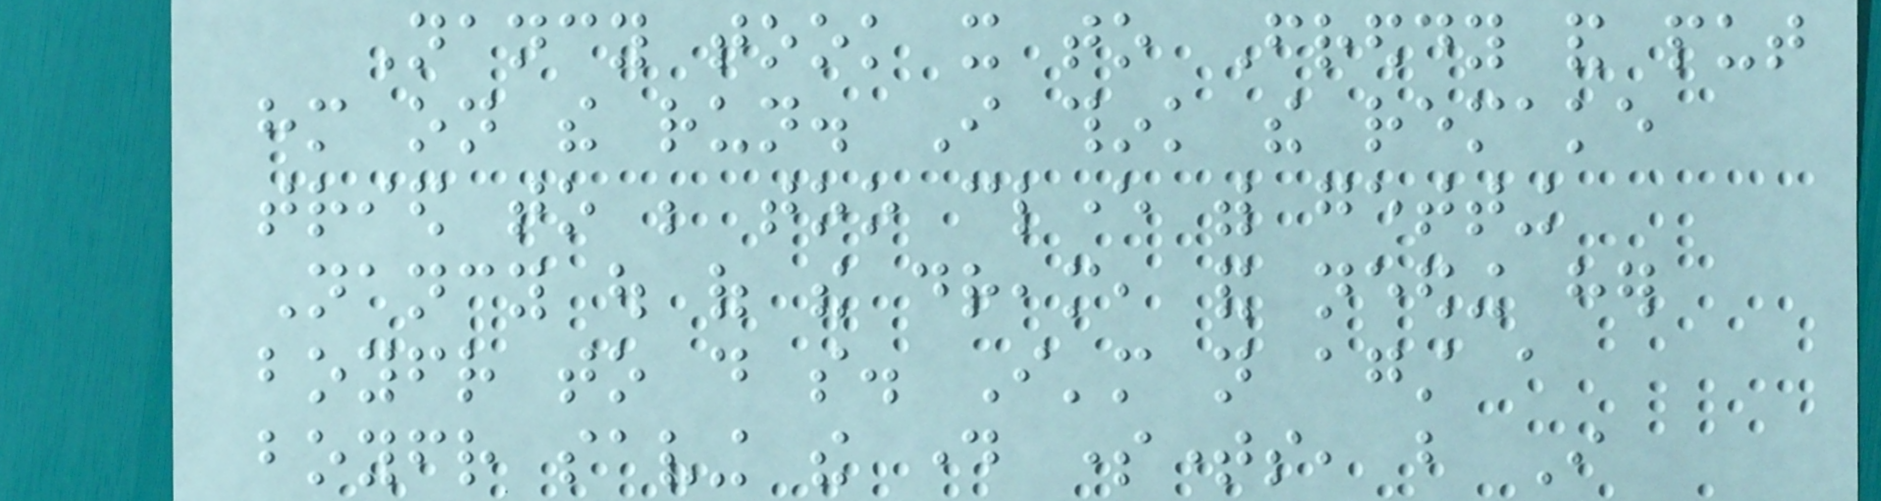Nancy took it to Freddy and put
him on the run. I think the remake
tried to be too clever with getting
Nancy out of the dream, and needing her
boyfriend to do so. I'm not against a
boyfriend saving the day sometimes, but I
